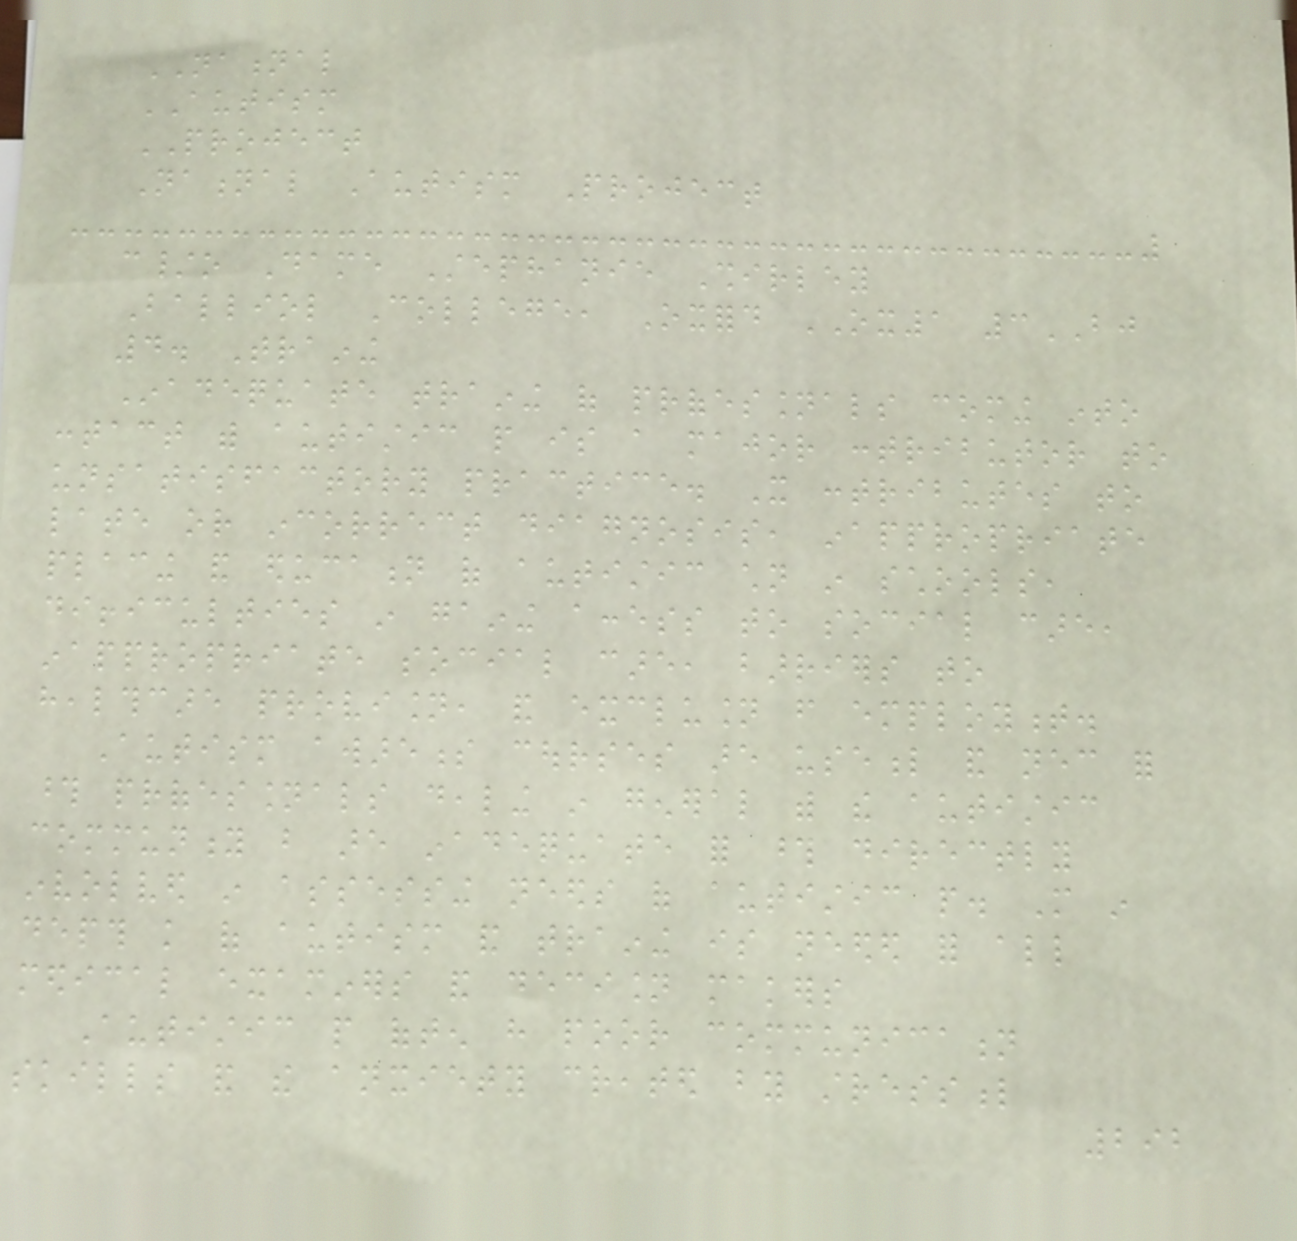NATIONAL
AUTISM
PROJECT
National Autism Project
c/o Dame Stephanie Shirley
Balliol College, Oxford OX1 3BJ
4. Training
Inadequate training of professionals coming into
contact with autistic people is a major contributor to
unsatisfactory practice. It contributes to
late or incorrect diagnosis, inappropriate
placing and education of autistic children in schools,
difficulties in gaining access to social care,
inappropriate social care, barriers to
healthcare provision, and exclusion from employment.
Autism awareness courses are useful and necessary for
those professionals dealing in general with the autistic
community but are inadequate for those directly
involved in assessing needs of autistic people. More in
depth knowledge of autism and training is needed for all
medical examiners and decision makers
Autistic people often have poor communication
skills and the anxiety created by stressful
292
